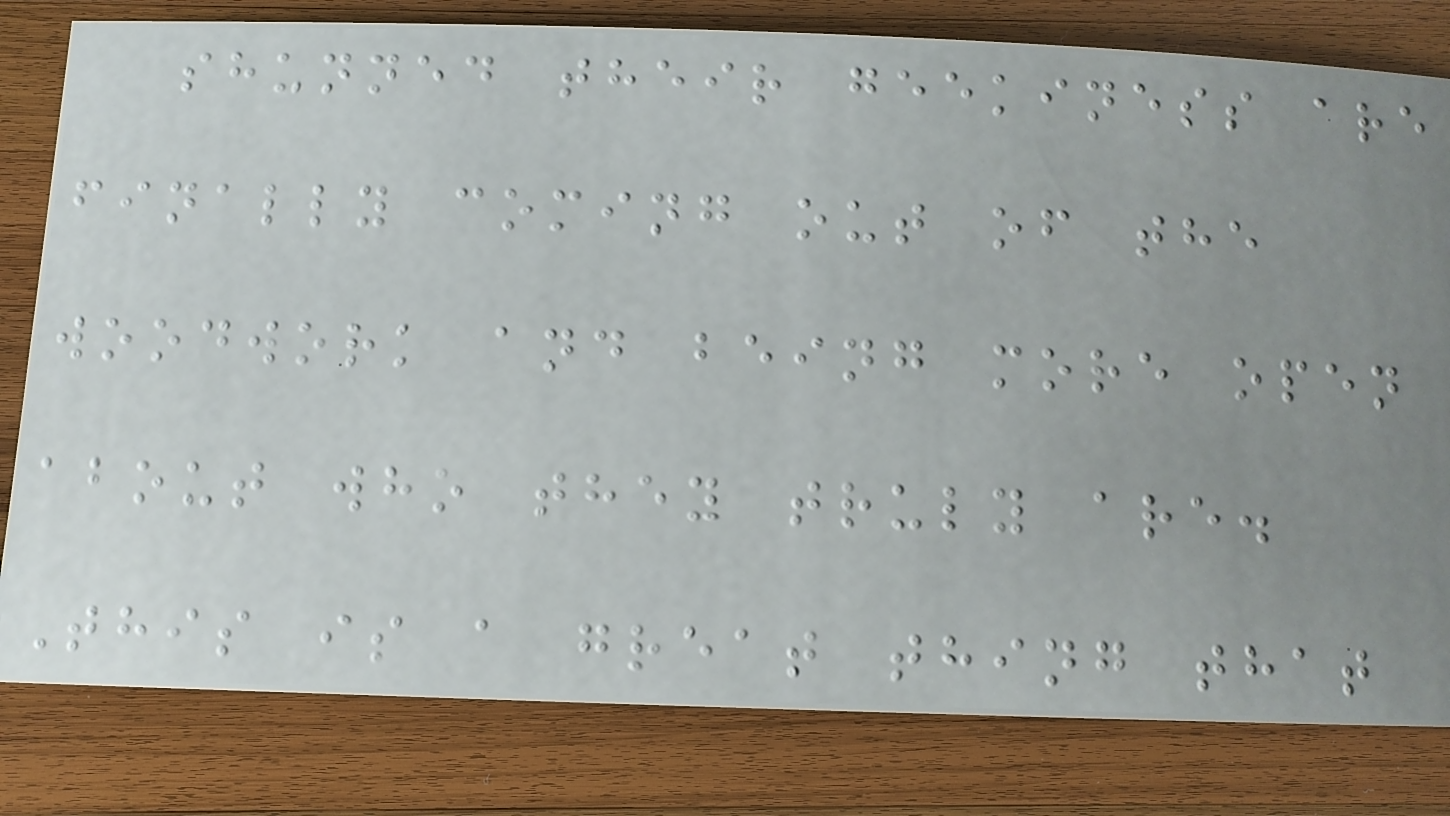shunned their geekiness are
finally coming out of the
woodwork and being more open
about who they truly are.
This is a great thing that
